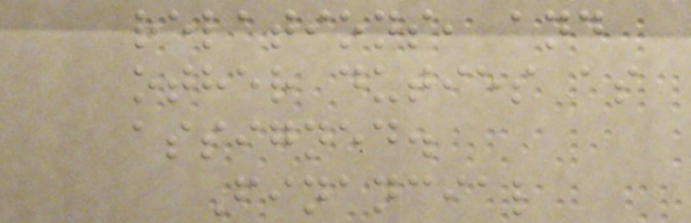relations, and
other duties as
assigned.
Financial
